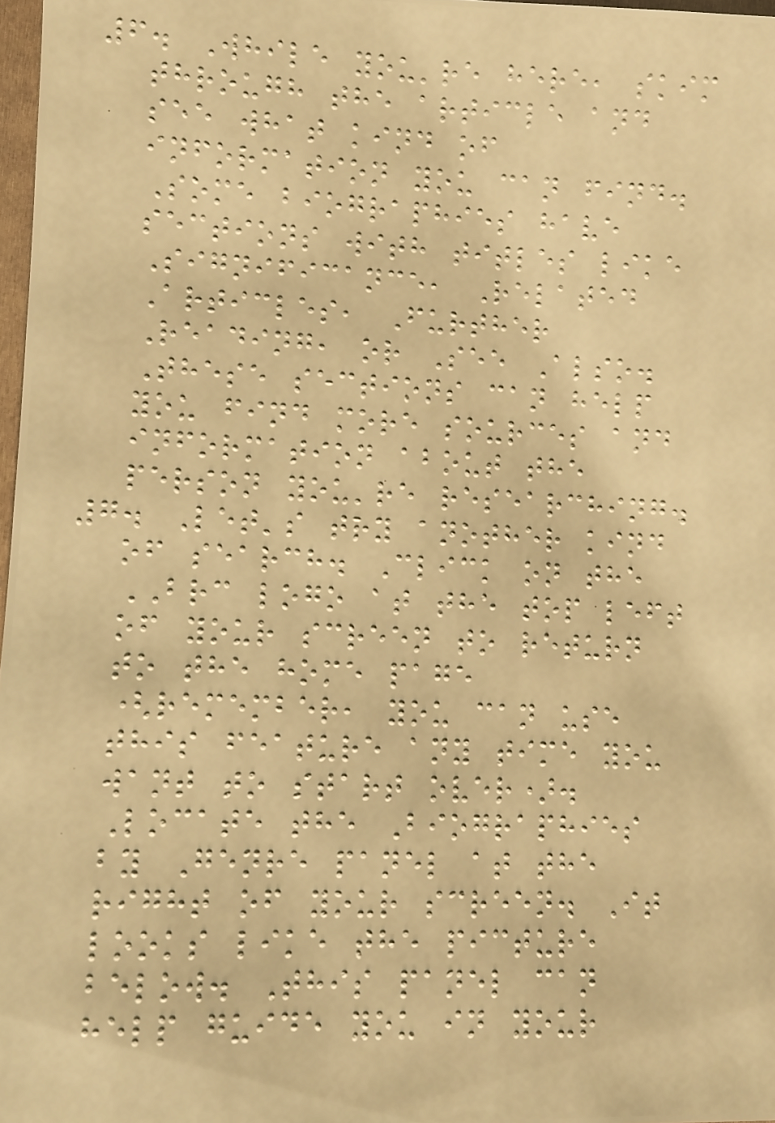6. While you're here, skim
through the article and
see what kind of
information you can find.
Some biographies have
sections with titles like
Significance, Related
Articles, Further
Reading, or See Also.
These sections can help
you find more sources and
information about the
person you're researching.
7. Let's try another kind
of search. Click on the
BRC logo at the top left
of your screen to return
to the home page
(remember, you can use
this feature any time you
want to start over).
Locate the Biographies
by Genre panel at the
right of your screen. It
looks like the picture
below. This panel can
help guide you in your
